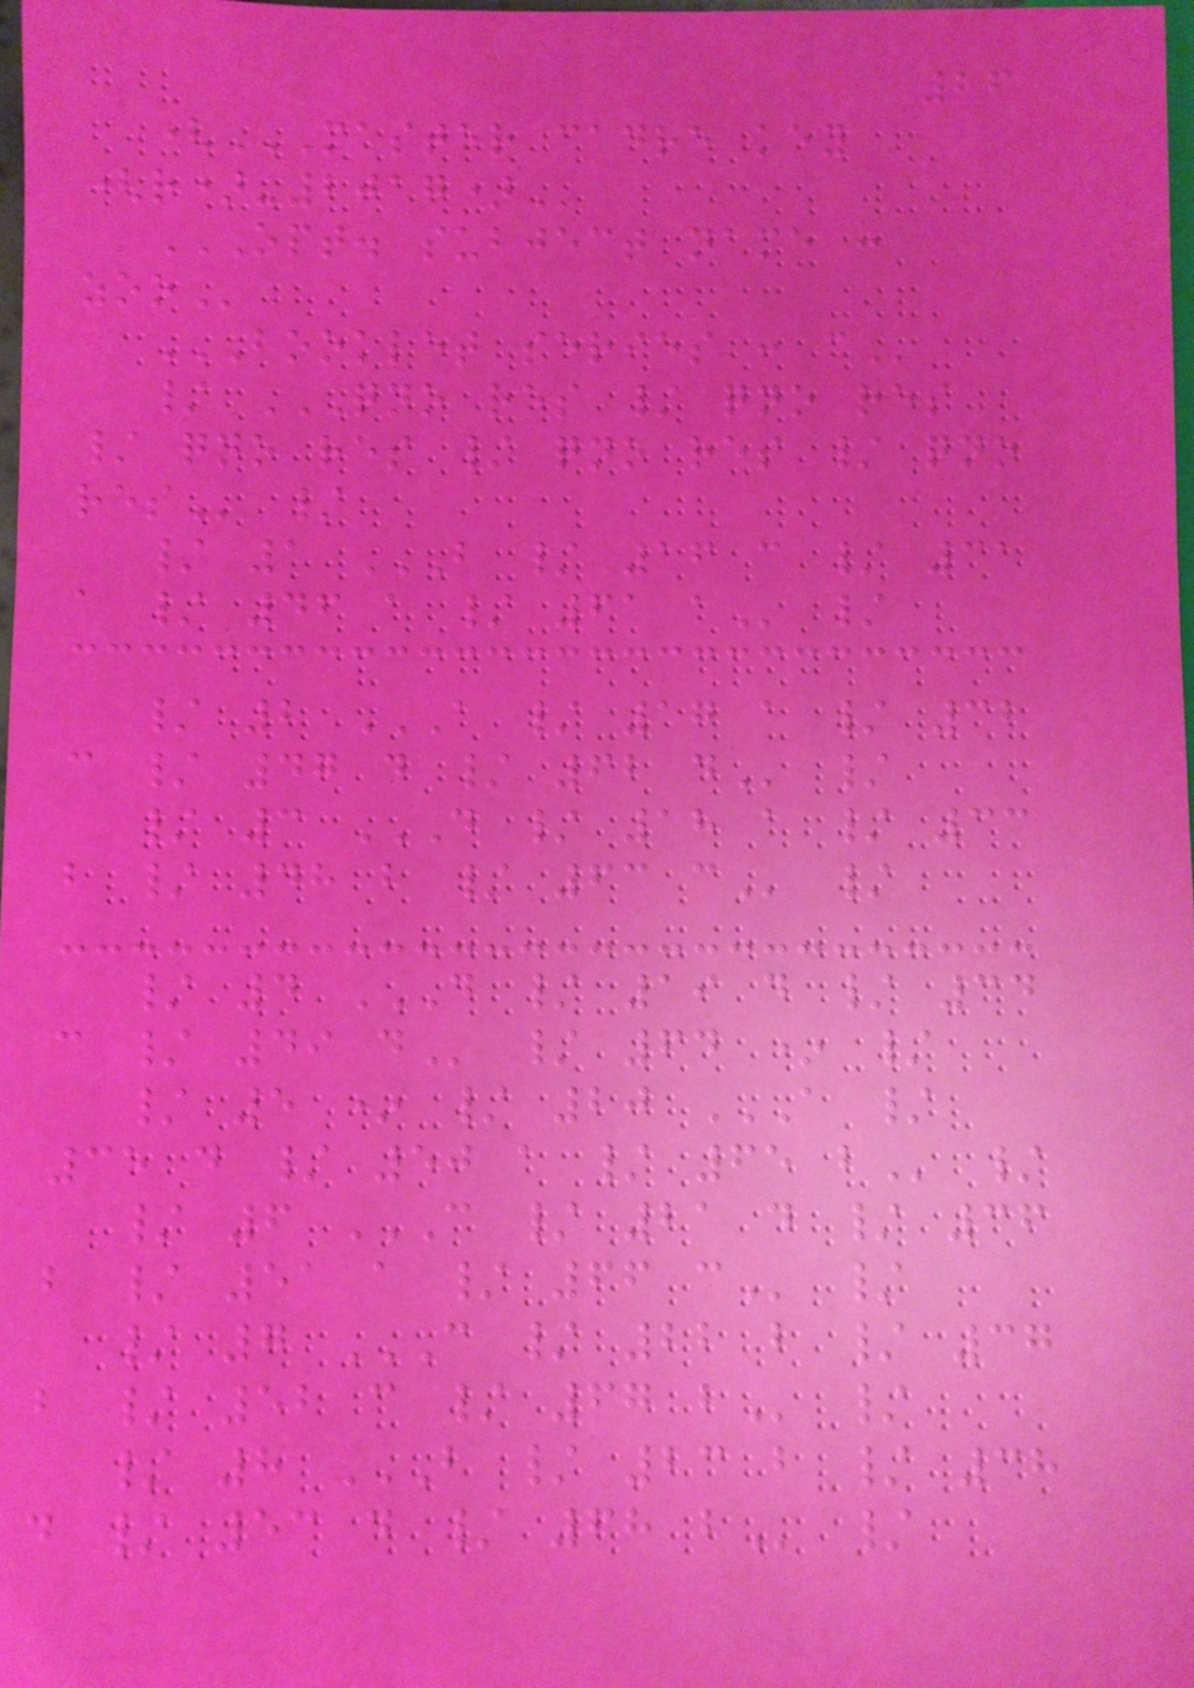26
(MASTER CADRE KEY
(R)-2017)
OPT. SUBJECT NAME :
ZOO
BOOKLET SERIES : C
/ QNO RES / QNO RES
/ QNO RES / QNO RES / QNO
RES /
/ 1 B / 16 C / 31
A / 46 A / 61 A /
/ 2 A / 17 A / 32
C / 47 D / 62 D /
/ 3 D / 18 A / 33
B / 48 B / 63 C /
/ 4 D / 19 D / 34
C / 49 D / 64 * /
/ 5 * / 20 A /
35 D / 50 A / 65 B /
/ 6 C / 21 D / 36
B / 51 A / 66 C /
/ 7 C / 22 B / 37
B / 52 C / 67 B /
/ 8 B / 23 B / 38
D / 53 D / 68 B /
